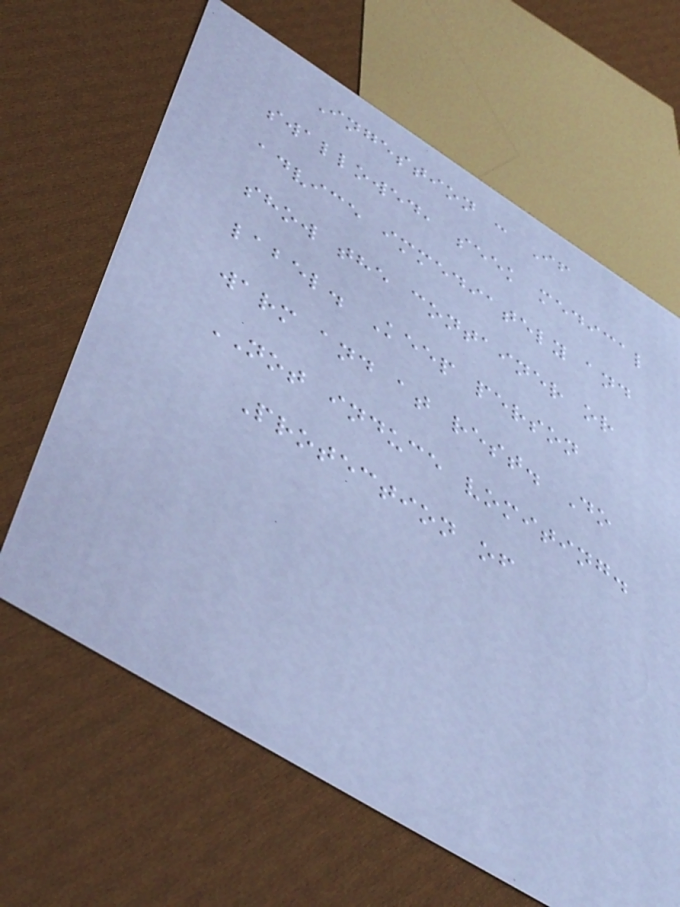Ingestion : If
swallowed, seek medical
advice immediately and
show the container or
label. Keep person
warm and at rest. Do
NOT induce vomiting.
Protection of
